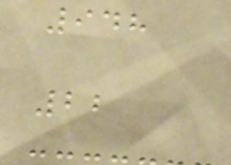948
22
